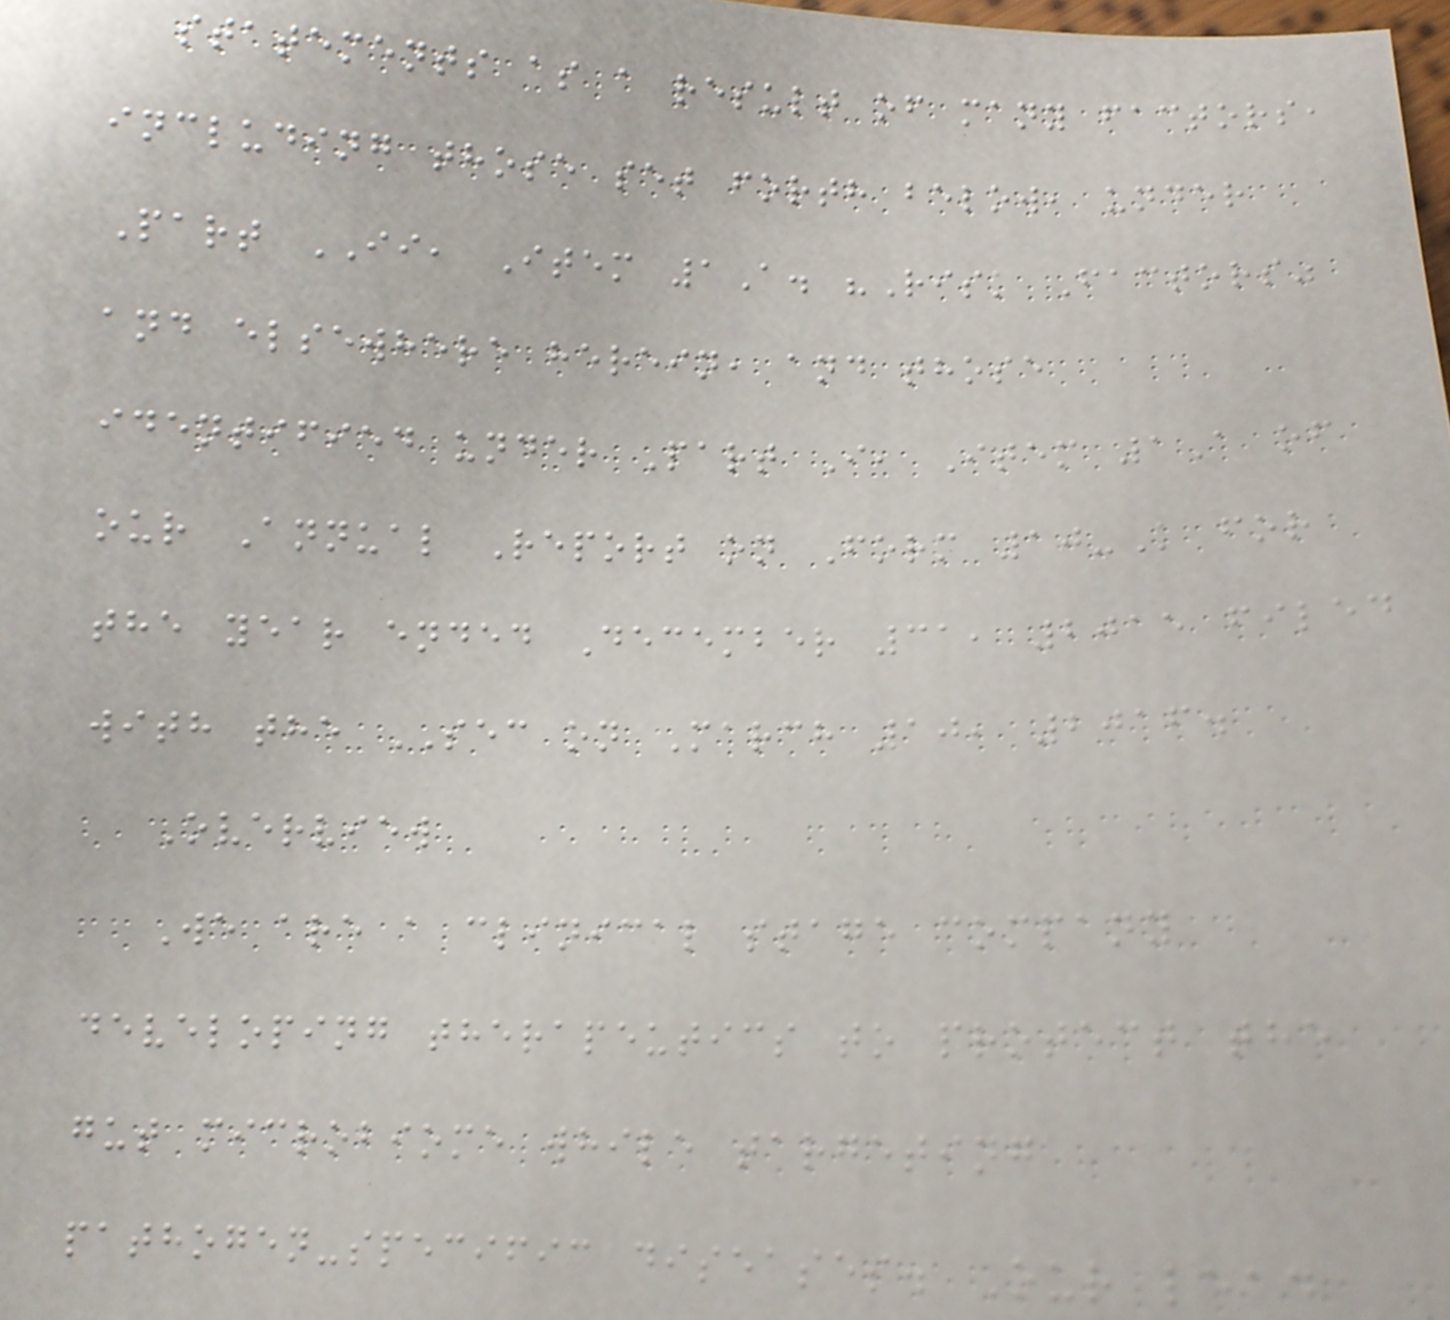statements as a result of many factors,
including those set forth below, under
Part II, Item 1A. "Risk Factors"
and elsewhere herein, and those
identified under Part I, Item 1A of
our Annual Report on Form 10-K for
the year ended December 31, 2015 filed
with the SEC on March 10, 2016.
Overview
We are a clinical stage company
developing therapeutics to protect the
gut microbiome while targeting
pathogen-specific diseases. Our lead
